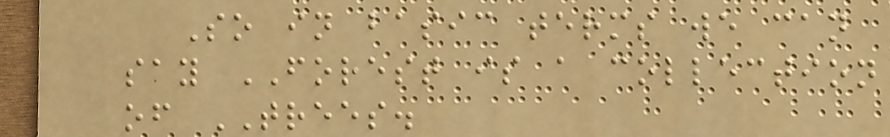So in basic terms we can
say FOREST is a collection
of TREES.
